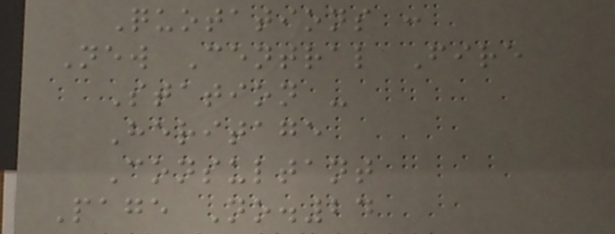Quotations :
New Central Fire
Station -
Heritage
Consultant
Page No.24
